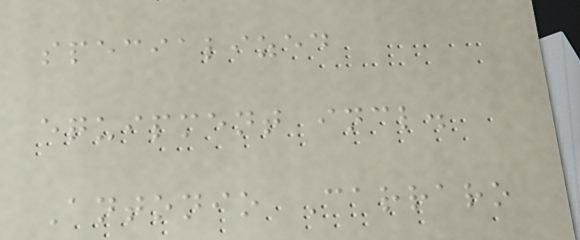specialized
equipment incl.
Antonio Carraro
